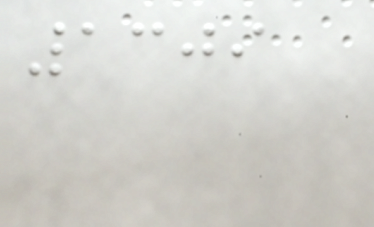1309
